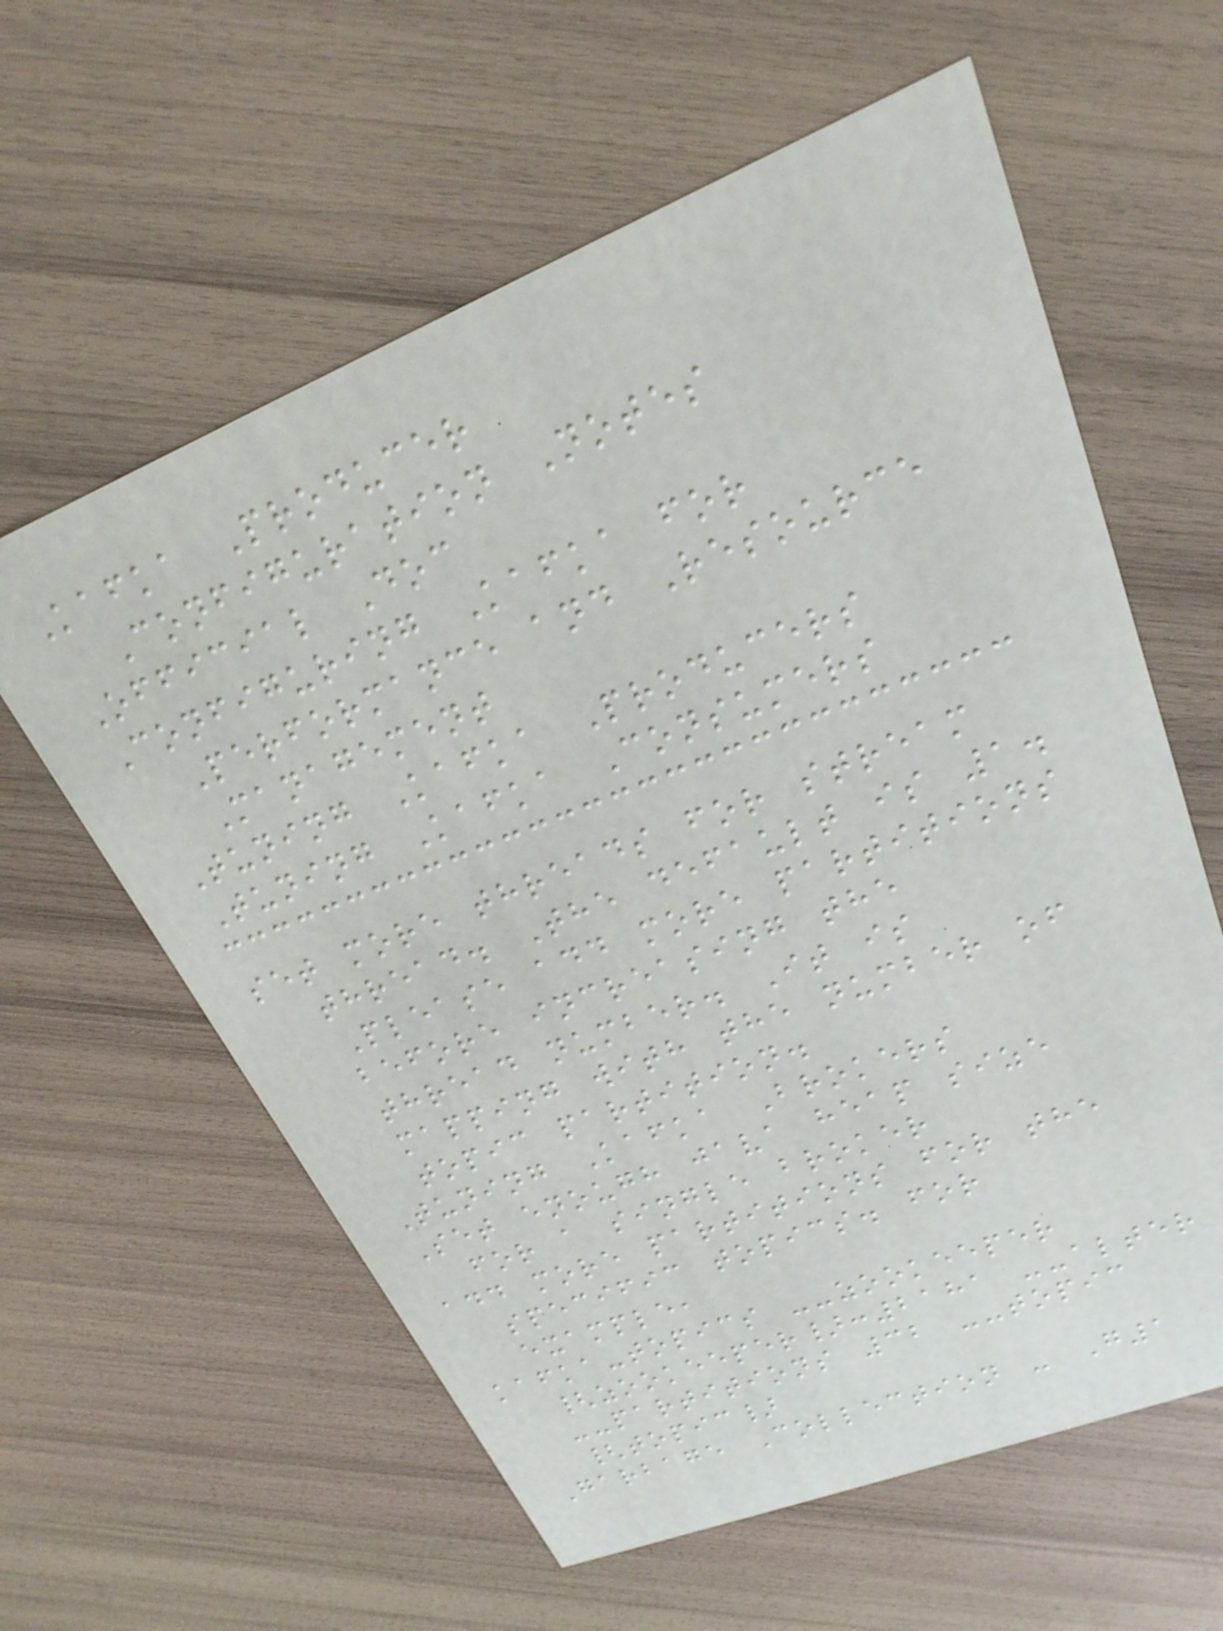Kafka Producer
Configuration Notes
Official Doc
Configuring Kafka for
Performance and Resource
Management
Tuning Kafka Producers
Tuning Kafka Consumers
set more threads for stream
thread. The default is 1.
Please add more partitions
before increasing the
thread number. It is
mapping with the number of
topic partition.
Tuning Kafka Brokers
Set enough java heap size
for a single broker
add more partitions for the
specific topics. for
example,
kafka-topics --zookeeper
{zookeeper}:2181 --alter
--partitions 32 --topic
{topic}
Garbage Collection - G1
